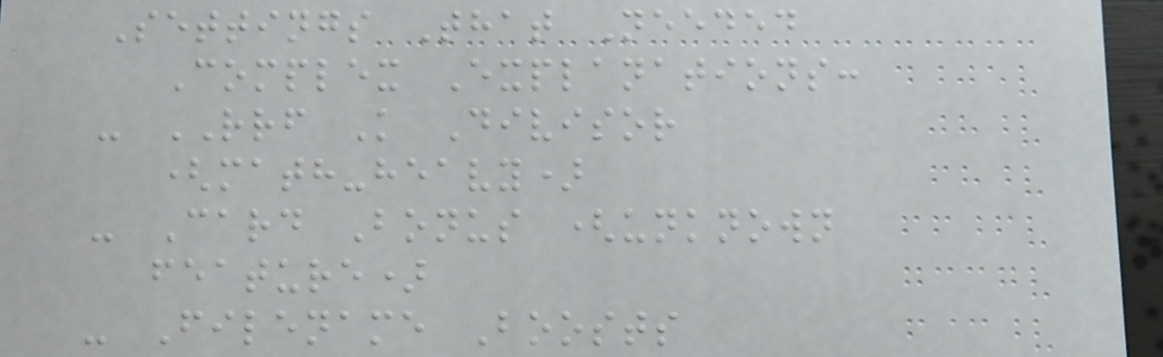Settings That Needed
Complex Explanations:
- RRF K Divisor
(math-heavy)
- Card Bonus (unknown
feature)
- Filename Boosts
